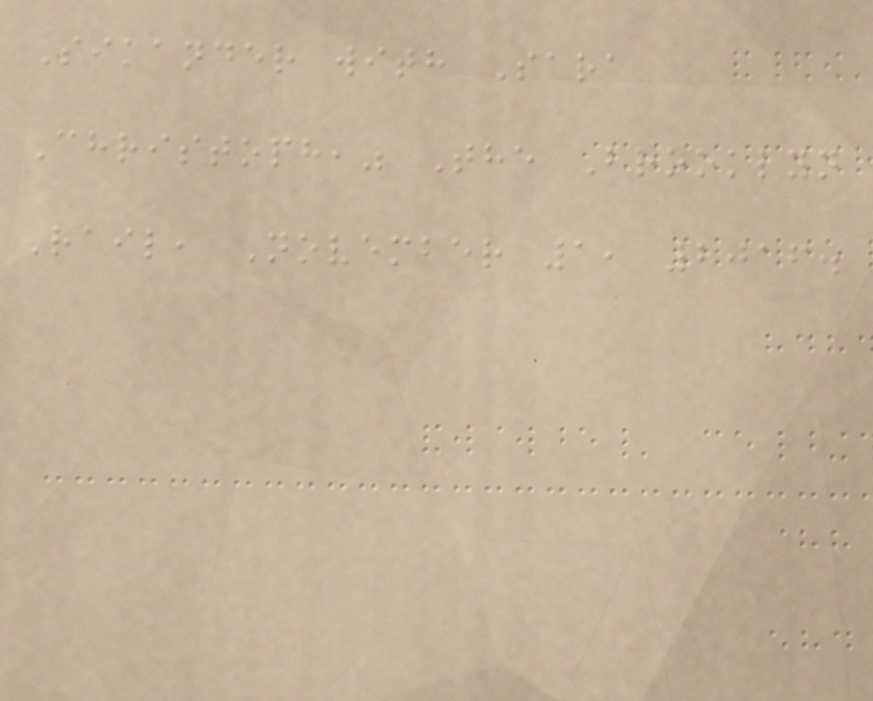Sikander with Sara
Christoph," The Brooklyn
Rail, November 1, 2016.
